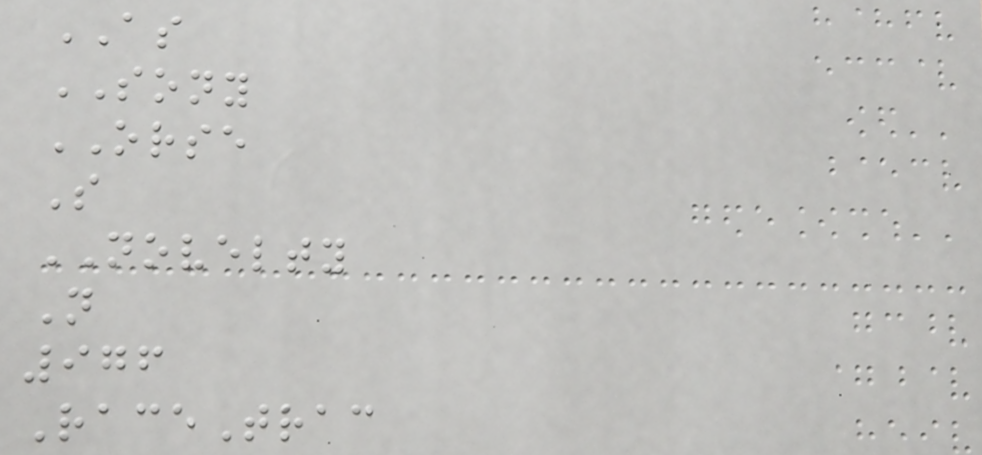AS
SONY
ORSE
S
NOVELTY
N
976
RaceTrac
